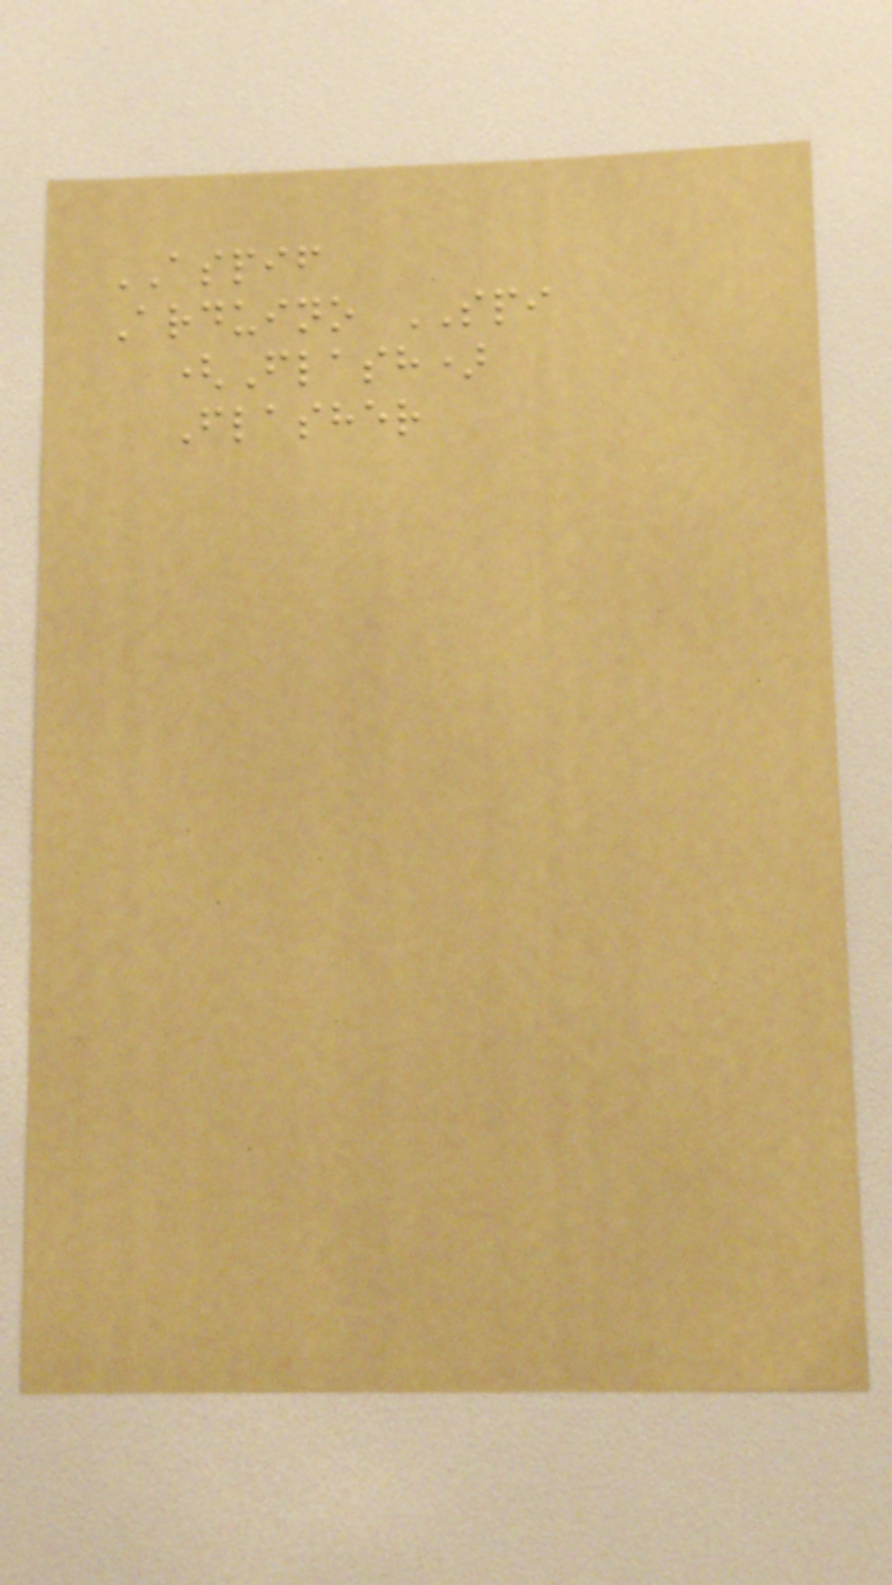ASPIF
Arduino SPI
(Flash)
Flasher
